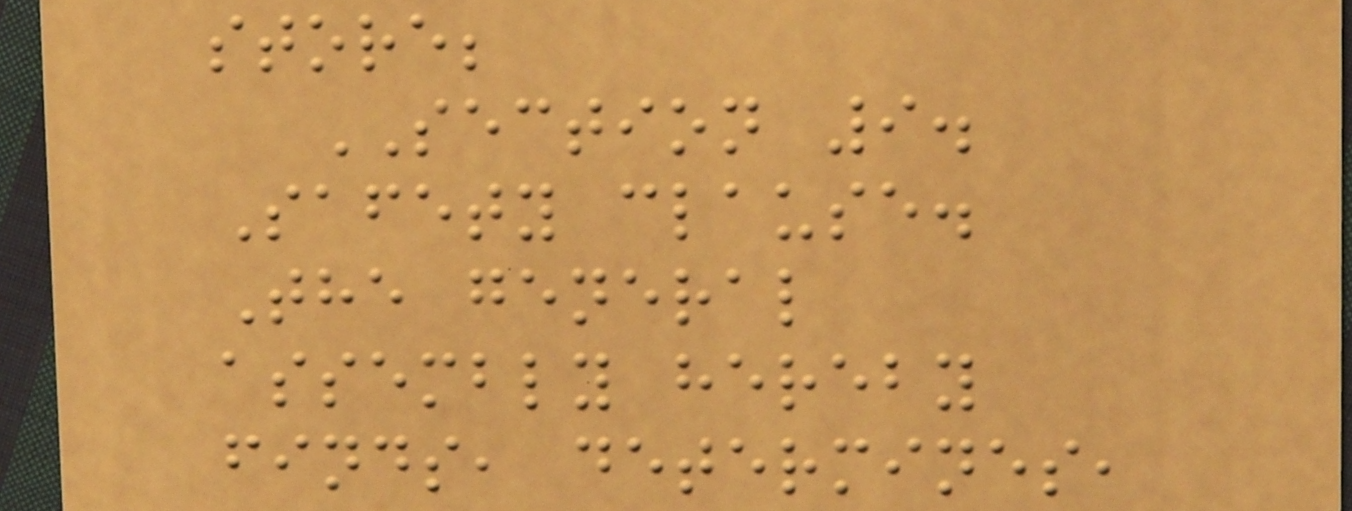store;
SECTION 9.
Safety clause.
The general
assembly hereby
finds, determines,
